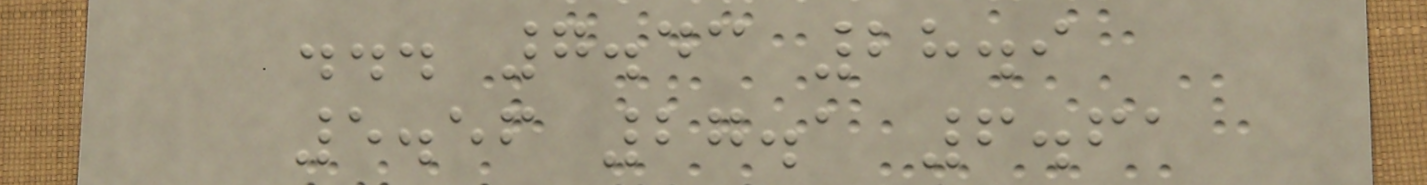... 7.43 28.9
5.56 27.1 6.61
